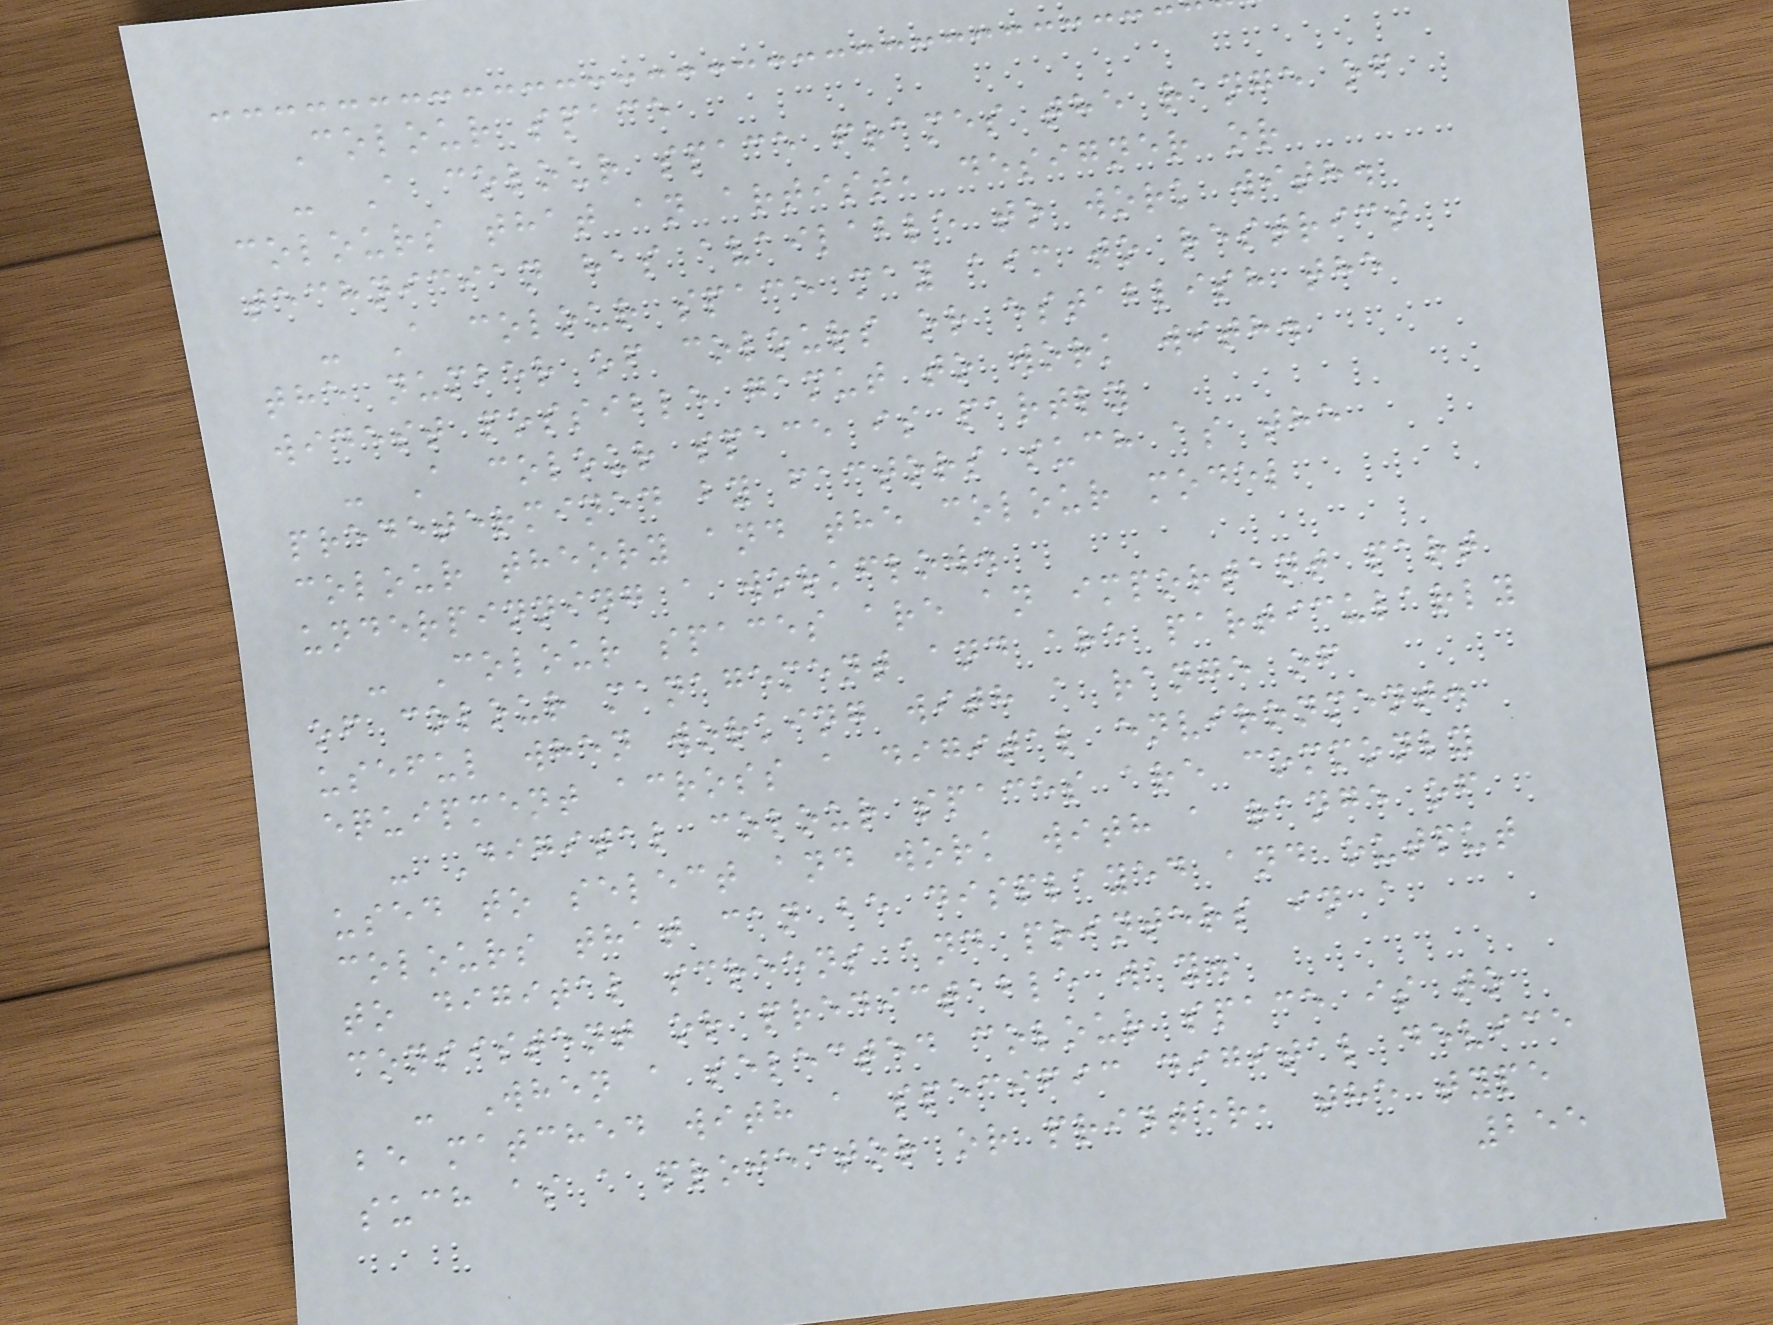Colour space
- A colour space frames the range of
colours that an artist, designer or
technician has available to work with.
- A colour space may aim to restrict
the number of colours or establish the
widest possible gamut to work with.
- A colour space is partly
predetermined by factors such as the
colour theory and the colour model
underpinning a workflow.
- Colour spaces are an important part
of colour management and are particularly
useful when working with a range of
equipment across a digital environment.
- Digital colour spaces are commonly
used to select and work with a range of
colours that can be displayed and output
to digital screens and printers in a
consistent or predictable way.
- When a selected colour space is to
be matched with a specific digital device
such as a projector or printer, the type
255
